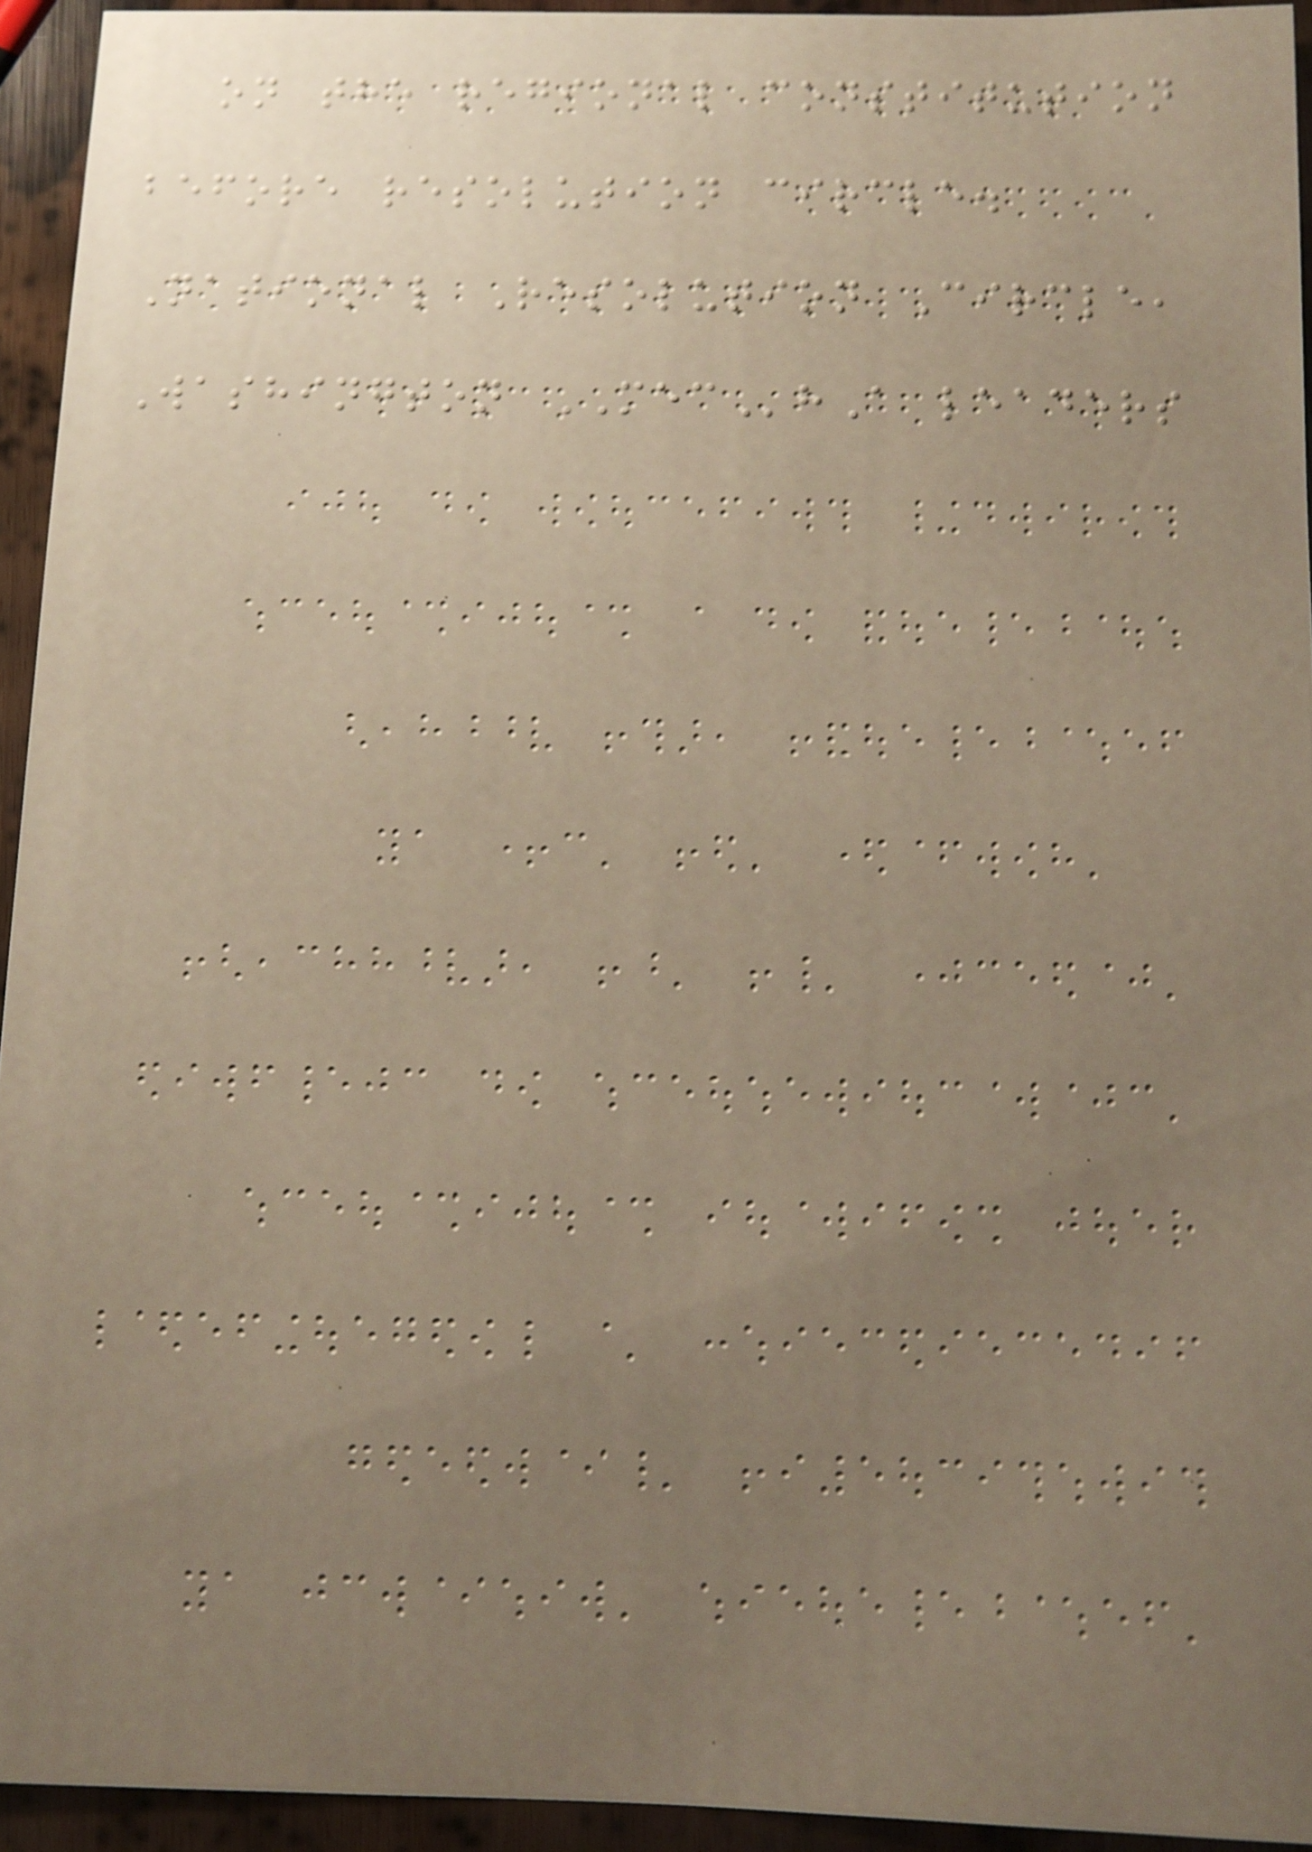on the regional constitution
before resolution circle.
National Resolution Circle,
Washington MEChA leaders
